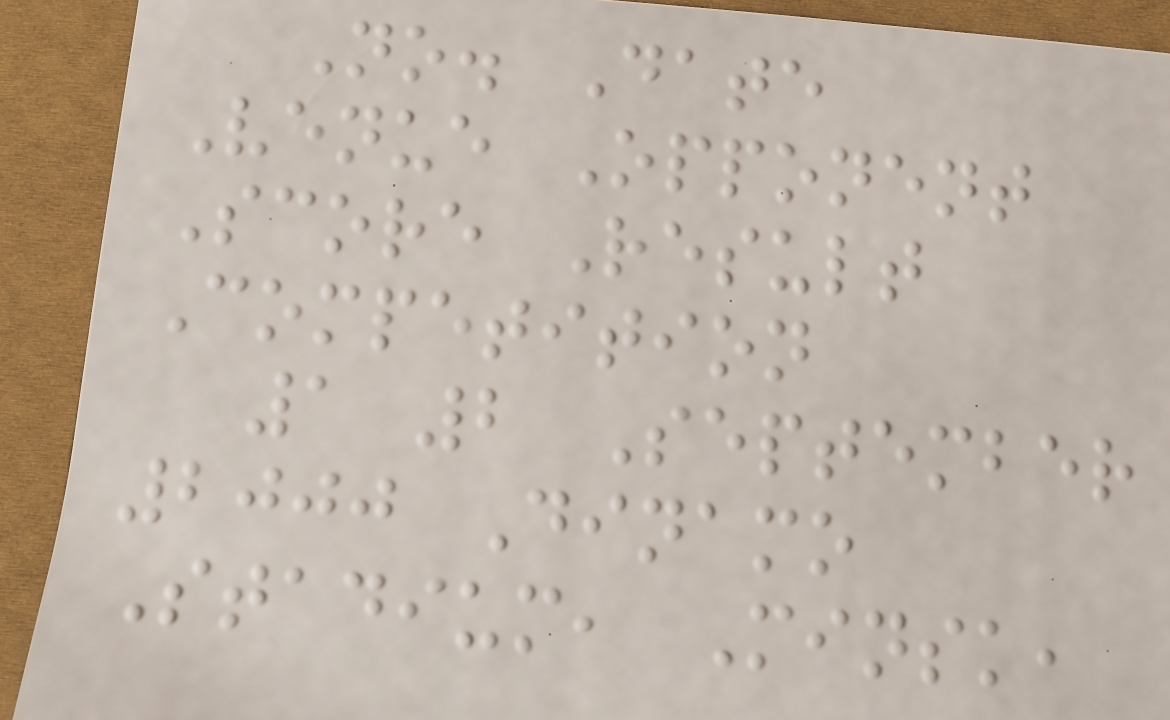No. Date
Venue Opponent
Score Result
Competition
1 2 September
2000 Dinamo
Stadium, Minsk,
